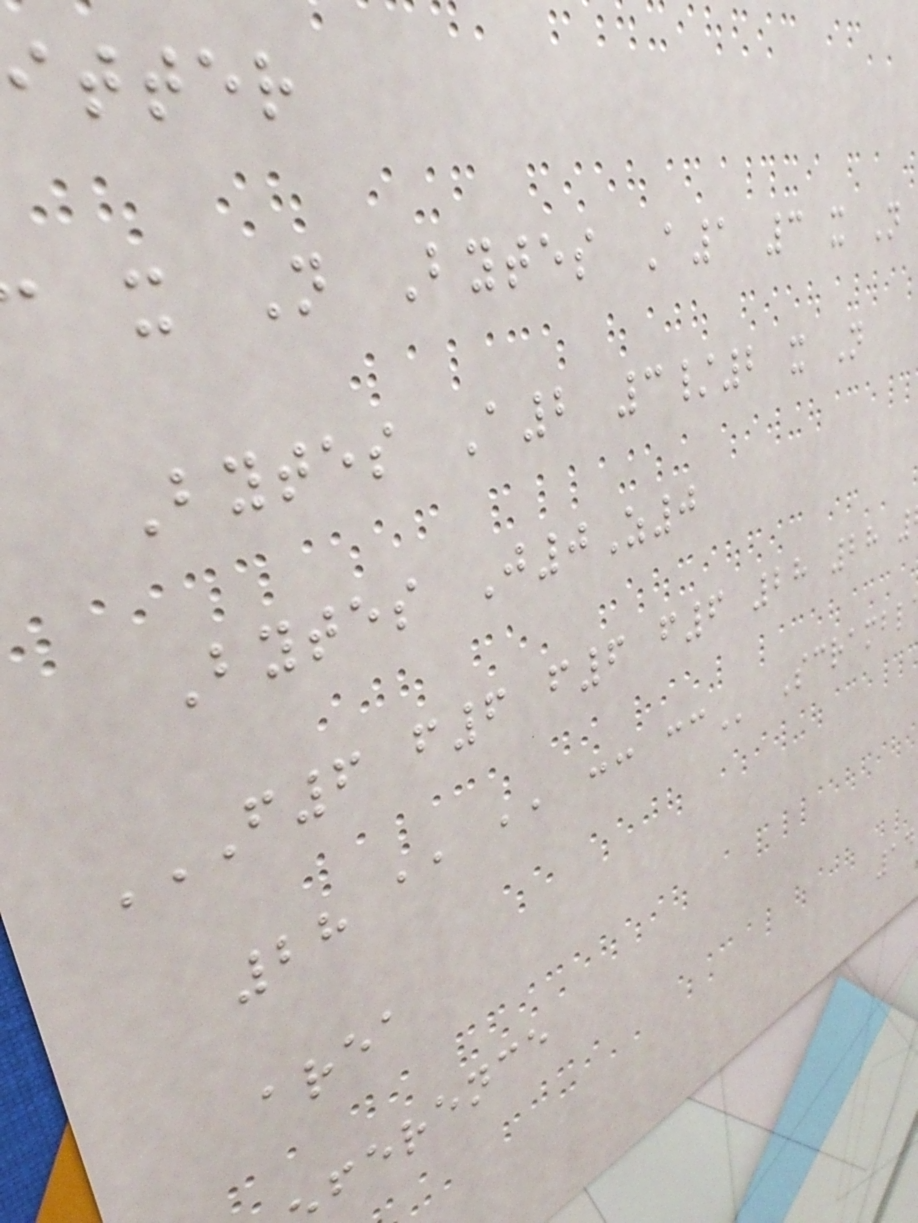tter
x N Bytes A1 3 x N
Bytes A2 3/2 x N
Bytes J0Z0
28 aa aa cc
area
ference
